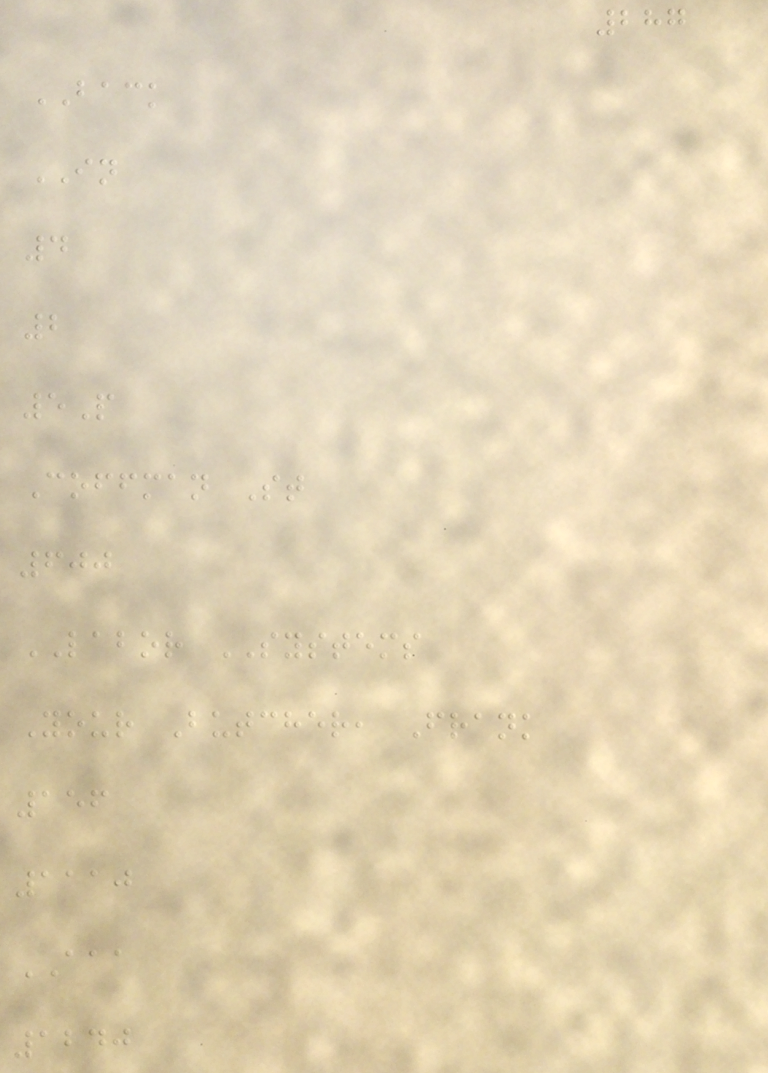287
BACK
IN
4
2
5P
Coffman St
600
LABOR SYSTEMS
Your Butcher, Frank
156
1110
AAA
1240
